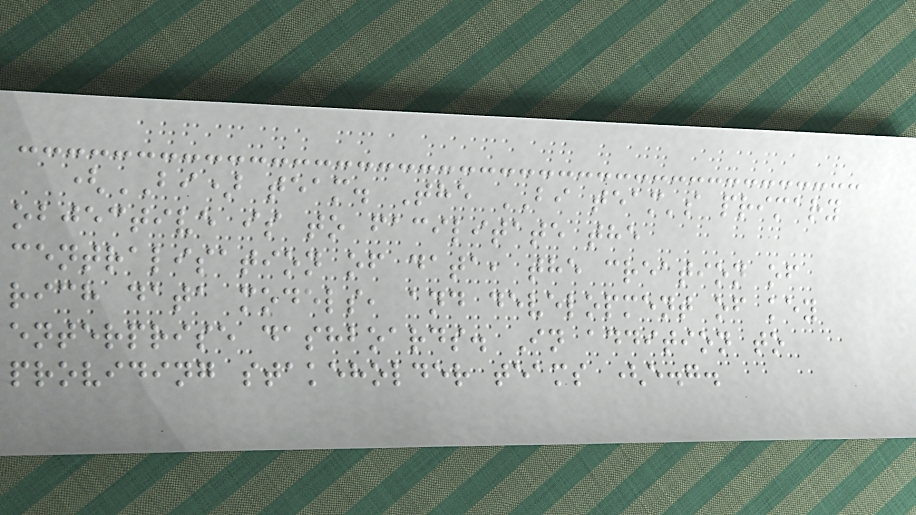(BI) team. The BI team's primary
objective is to facilitate the
centralisation of data, the creation of
rich data models, and development of key
enterprise dashboards. In addition to
providing stakeholder teams (e.g.
